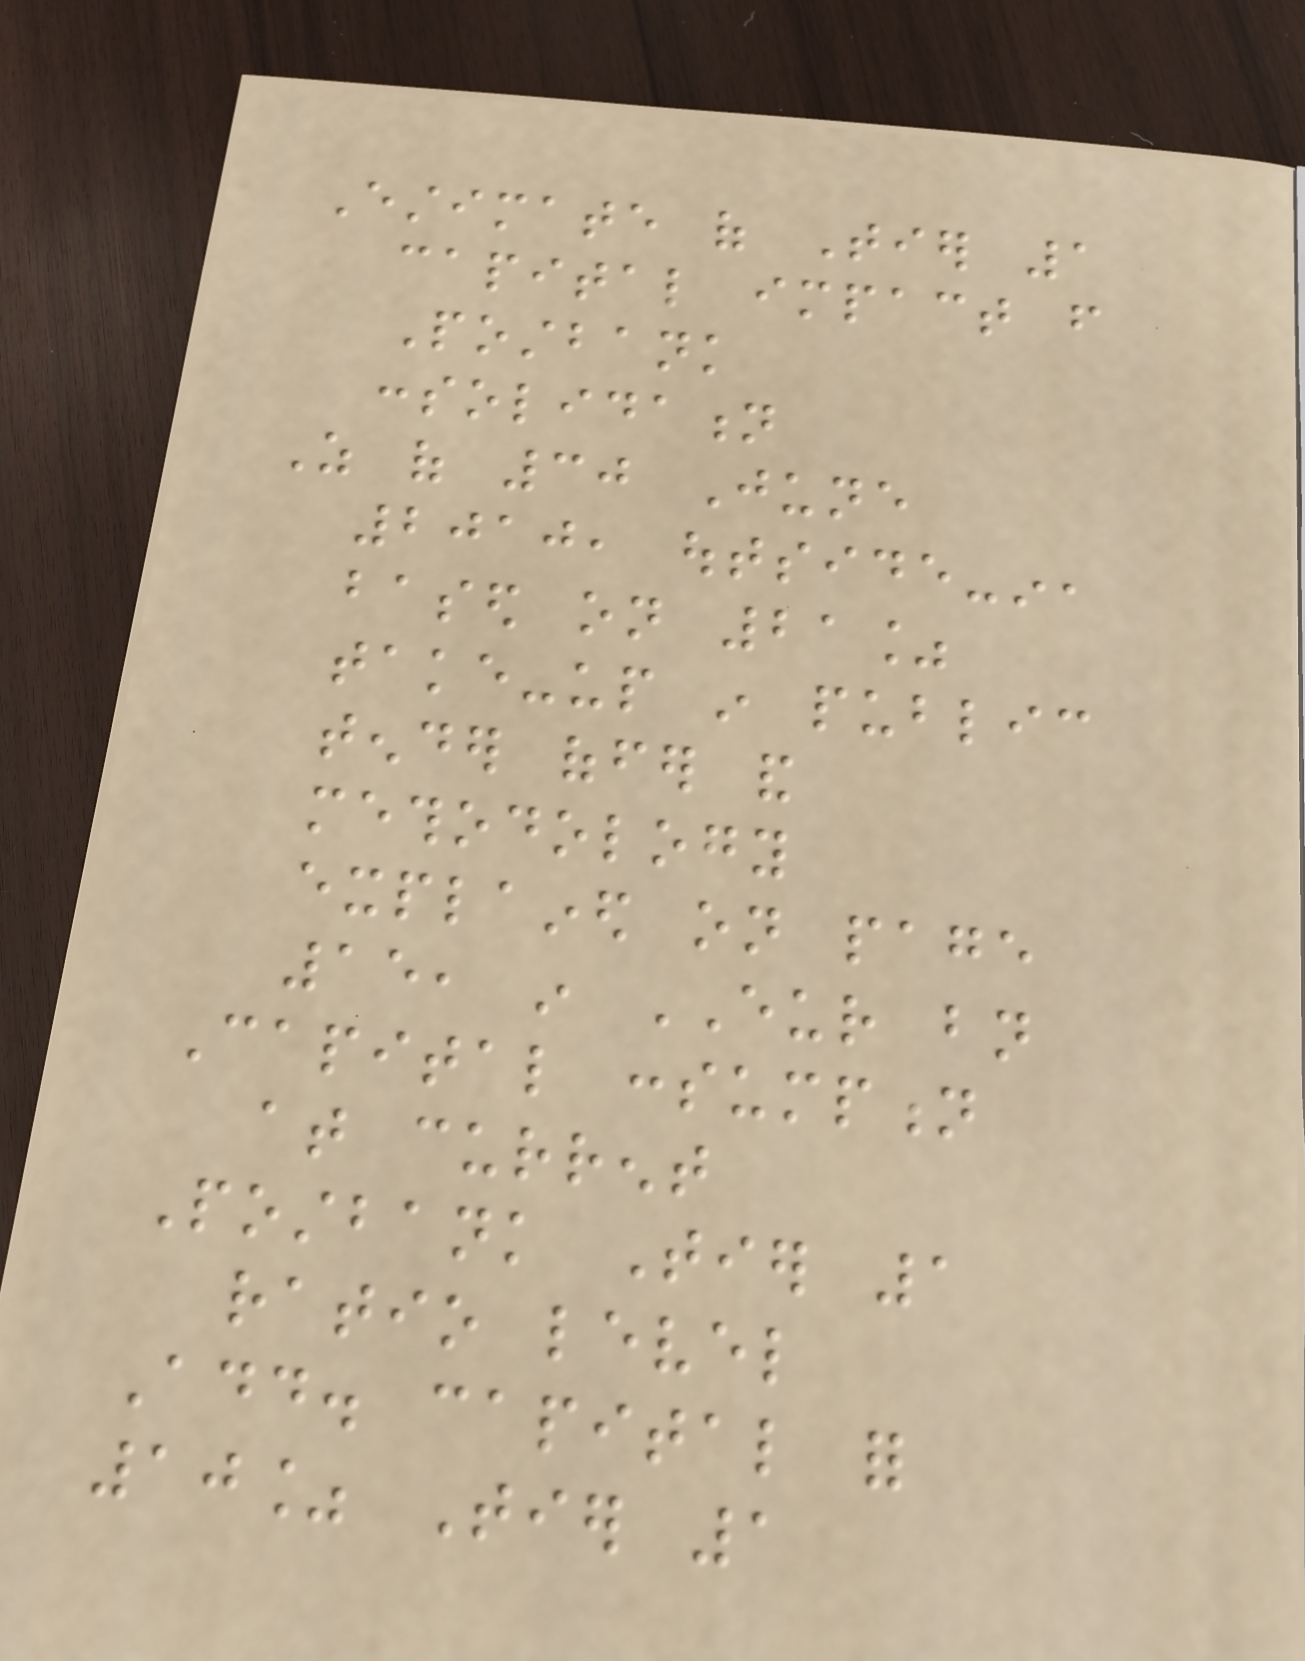Estimate of Tier 1
capital impact from
Postbank
consolidation
As of 30 June
2010, outside-in,
based on 21%
take-up in public
tender offer and
methodology
explained on page
15, in EUR bn
Capital consumption
at current
Postbank Tier 1
ratio level
Add. capital for
10% Tier 1
